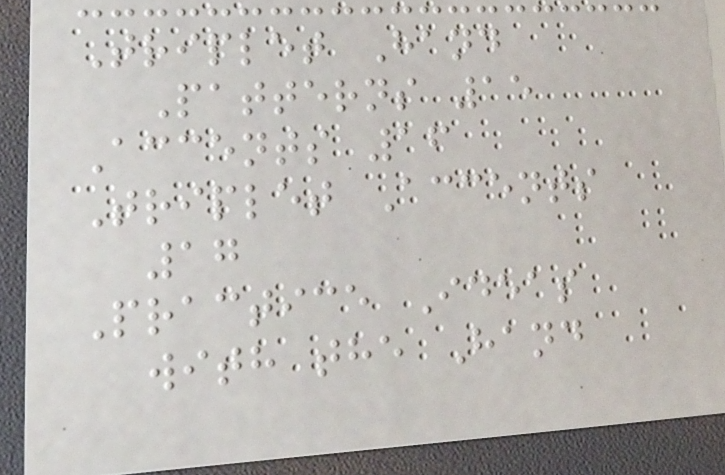Triplet Hand
Patterns 15
Accents 16
Triplet Accents
17
Practice Ideas
with the Hand
